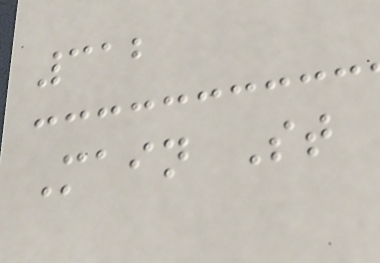312
Main St
